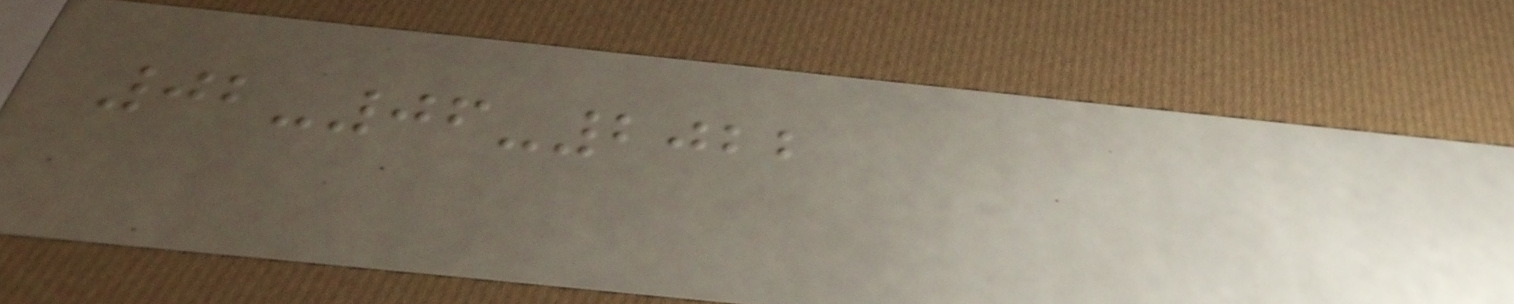02-06-2022
